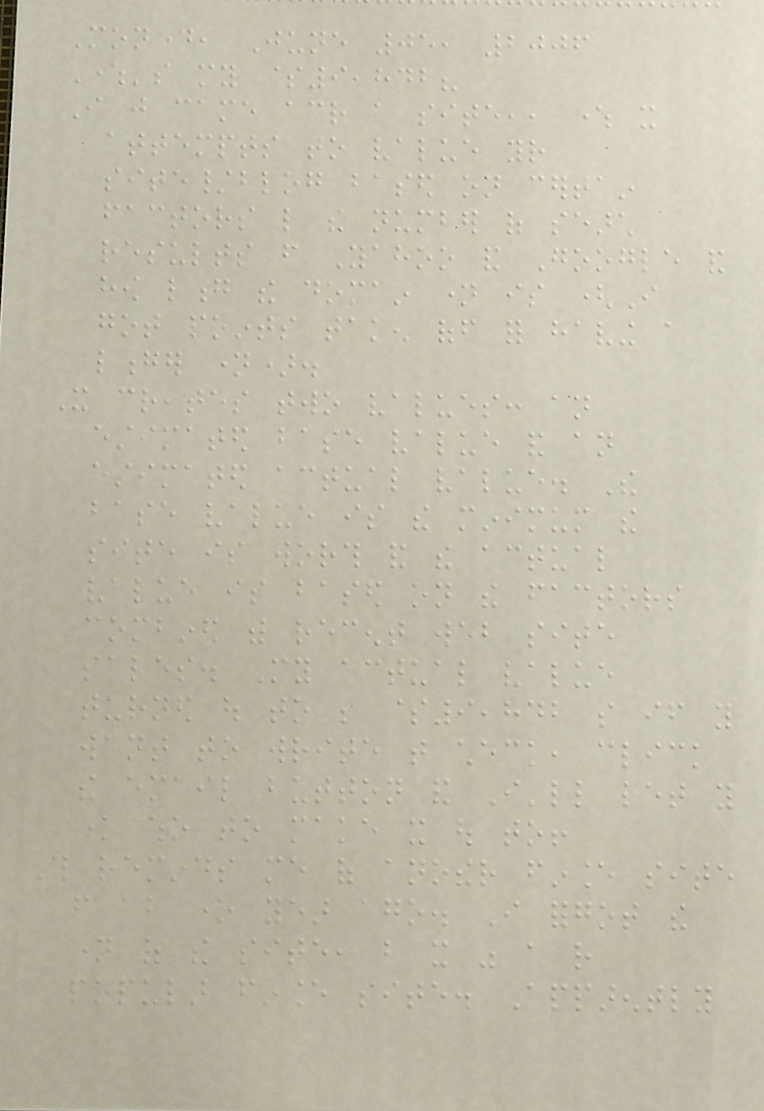Monday, June 05, 2006
Where's my $9,842?
I just came across a site,, where it
attempts to value your
site/blog based on certain
factors like the number of search
results from Yahoo and Google and
how long the domain name is (I
got points taken off for having a
longer name).
It creates two values: an
estimated base value and an
estimated actual value. The
base value is the minimum the
site is worth and the actual
value is based on the factors
combined with recent web site
sales. My actual value
turned out to be $9,842 so if you
want to write that check, click
the email button and I'll let you
know who to make it out to!
This reminds me of another finance site
from about one year ago. I forgot the
name of the site, but it was a rather
popular finance site. Apparently
